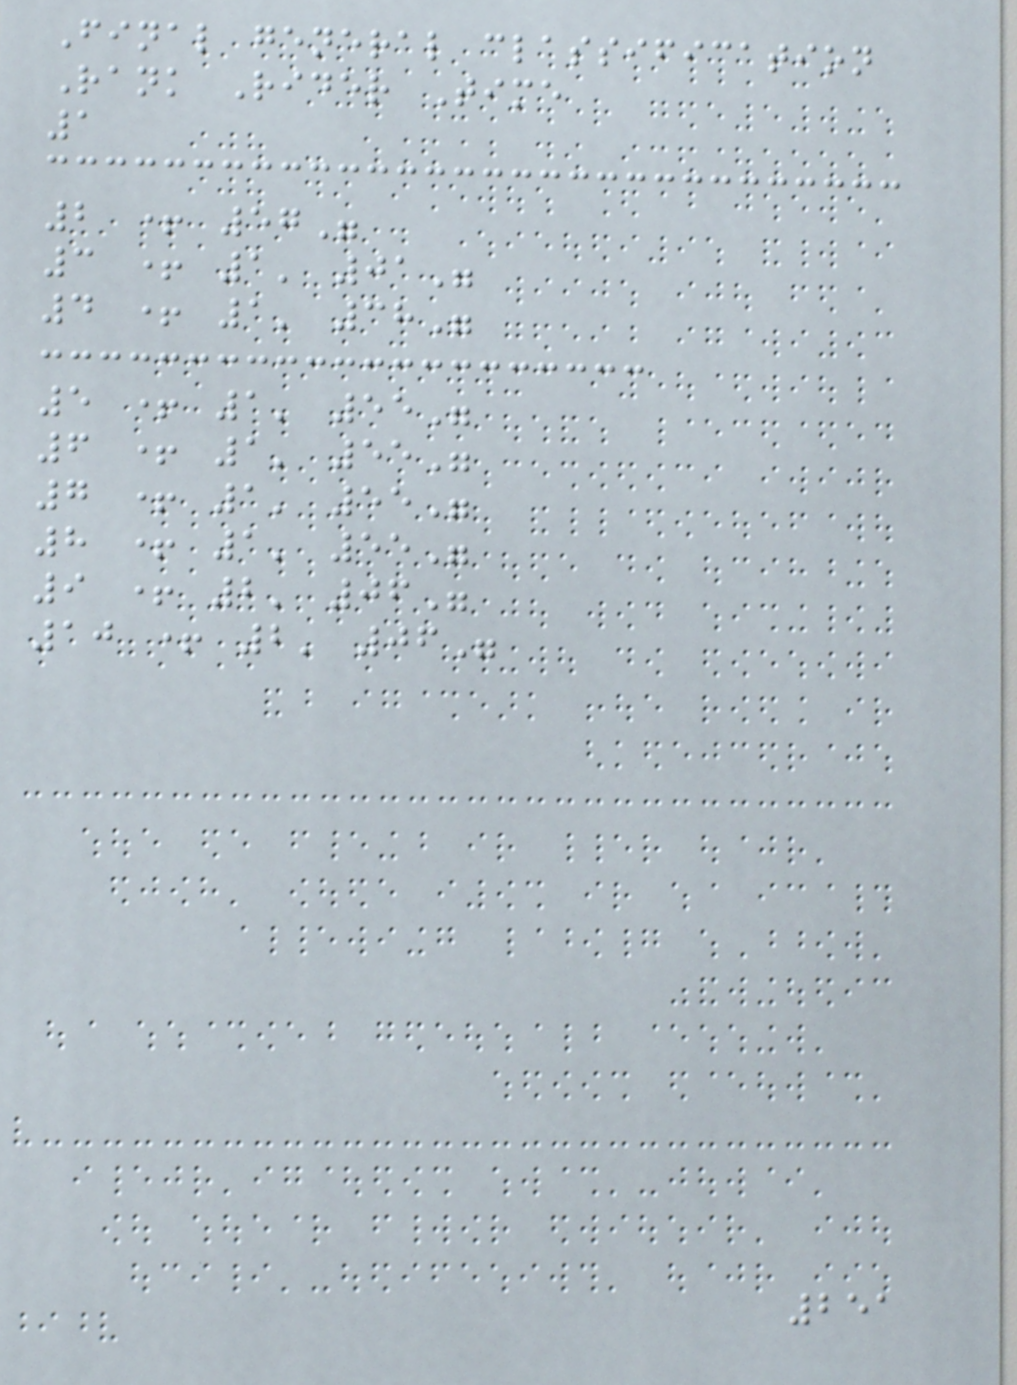Final general classification
Rank Rider Time
1
2 + 57"
3 + 1' 01"
4 + 1' 38"
5 + 1' 55"
6 + 1' 55"
7 + 1' 55"
8 + 1' 55"
9 + 2' 06"
10 + 2' 06"
251
